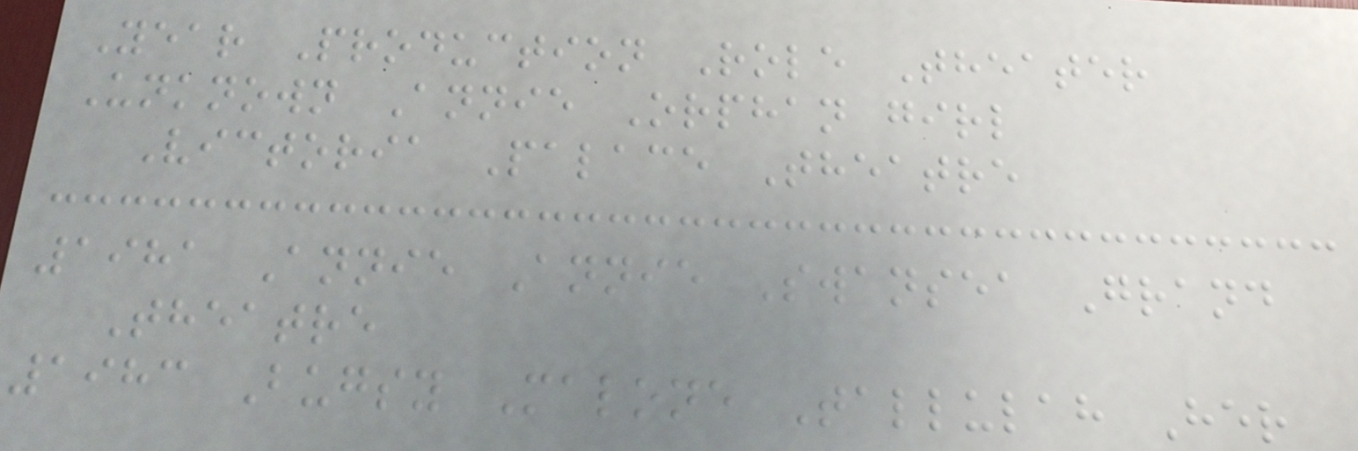Year Production Role Theater
Unknown Annie Orphan girl
Victoria Palace Theatre
1981 Annie Annie Swansea Grand
Theatre
1983 Bugsy Malone Tallulah Her
